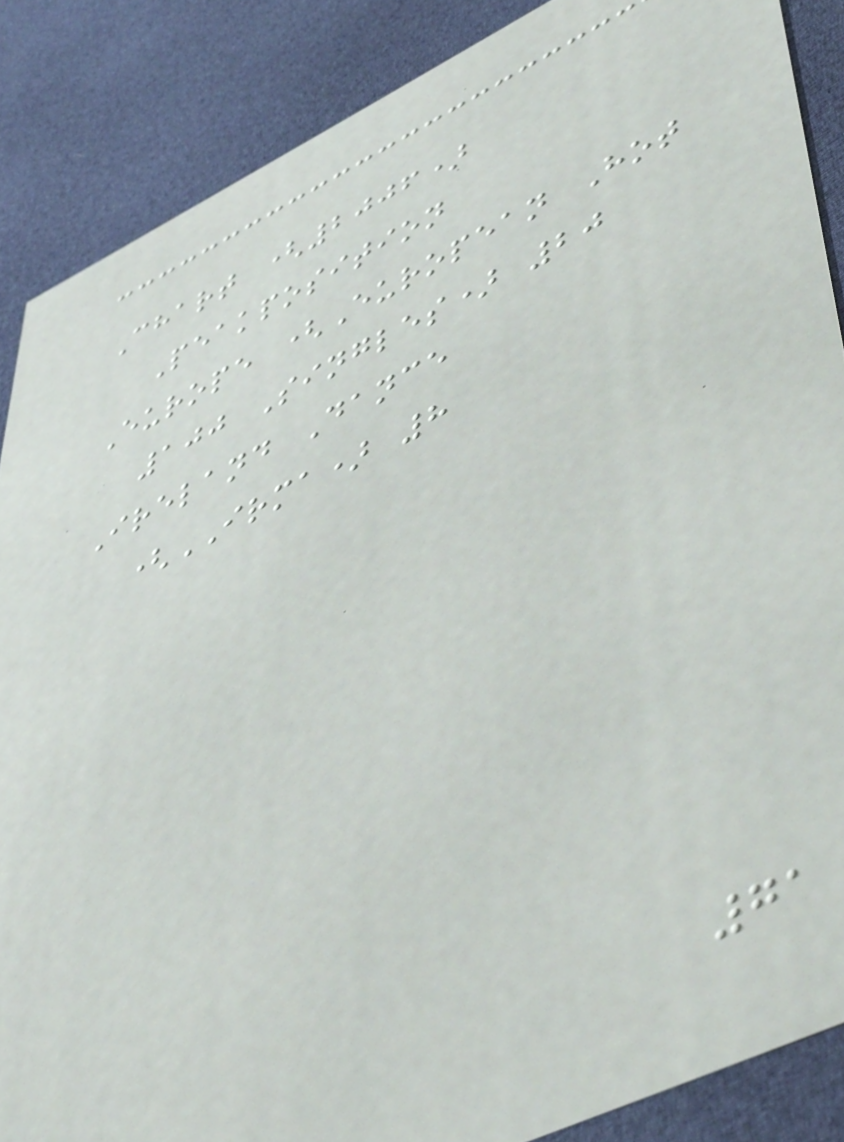Chart (2006)
Peakposition
Europe (European Hot
100 Singles) 20
Ireland Dance
(IRMA) 8
71
